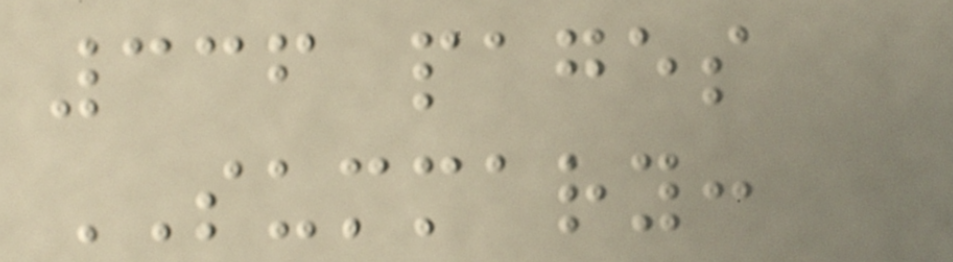336 pages
SUMMARY:
